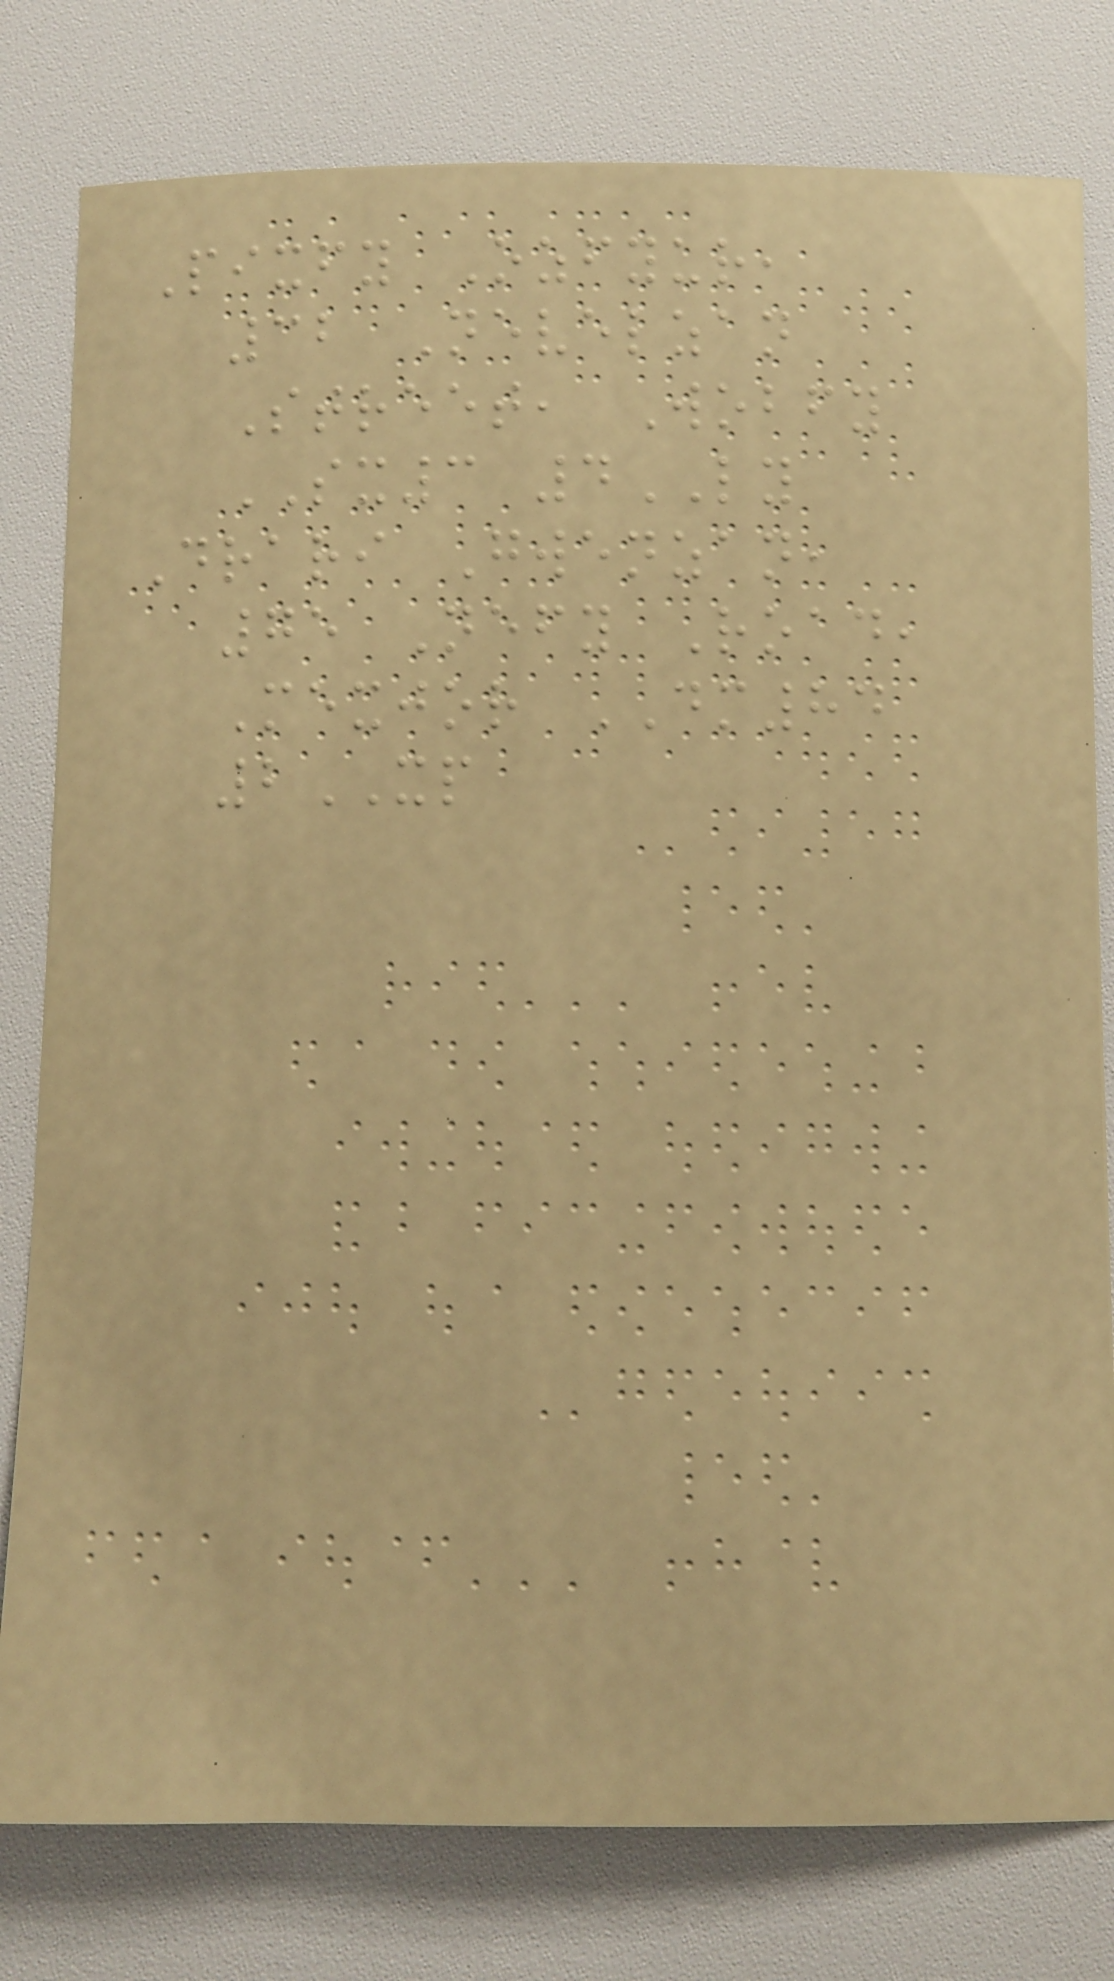Pixfy Ozfyur,
32 Nevelzan
Street, Wobfy
SX3 4LY
Drari Gwenzan,
75 Nefy Road,
Mexjor DM84
2XP
